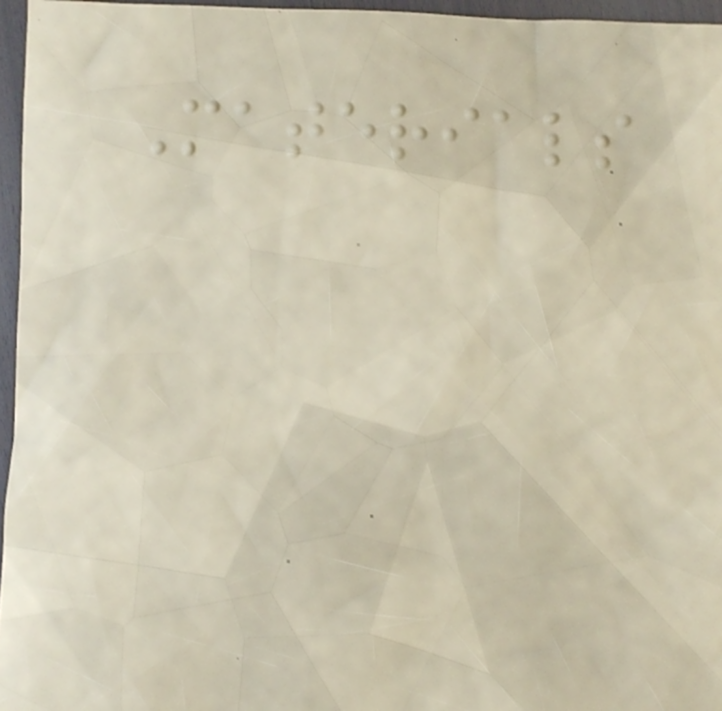Materials
